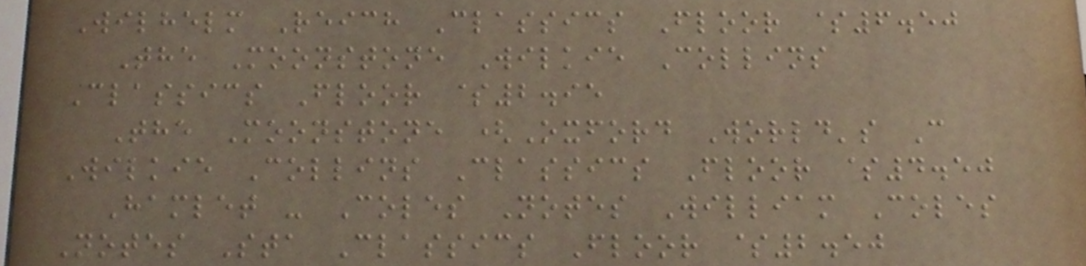Wilhelm Reich Classics Floor $6.50
The Moonstone Wilkie Collins
Classics Floor $2.95
The Moonstone (Oxford World's C
Wilkie Collins Classics Floor $4.50
Hamlet - Coles Notes William Coles
Notes Sta Classics Floor $2.50
